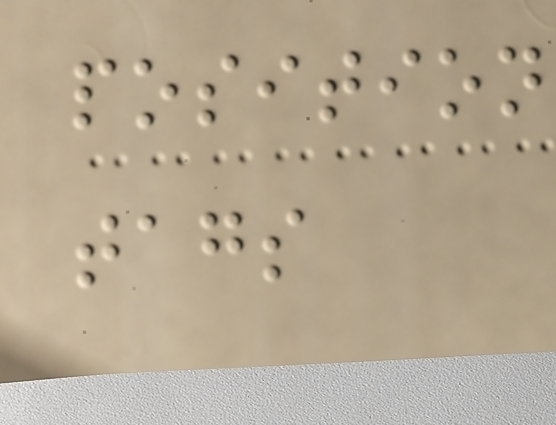position
tags
